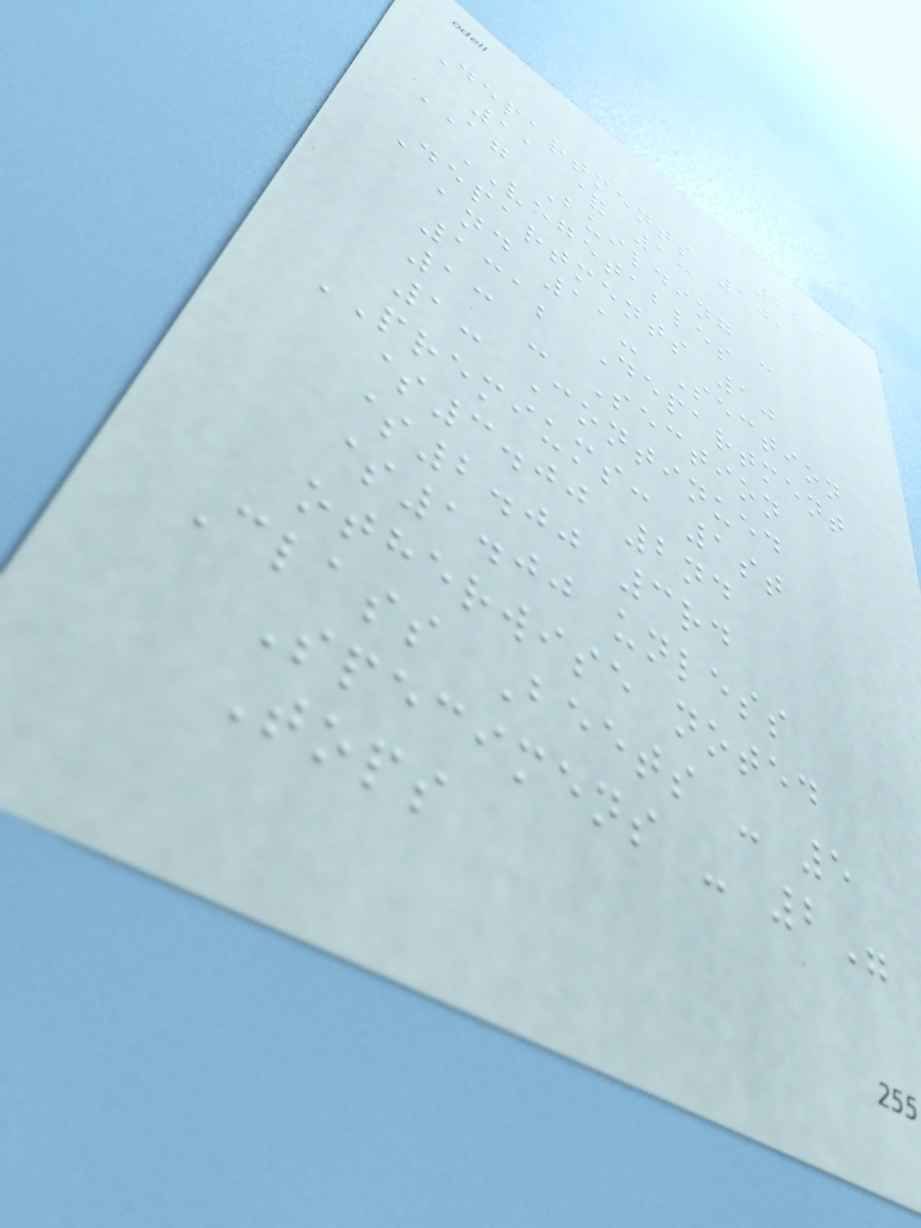220
Departments 10,
11 & 13
AG Building -
VEGETABLES
Departments 10
and 11- Section
131; Department
13 - Section
1: Continued
PREMIUMS: 1st
$3.00 2nd
$2.00 3rd
$1.00 unless
otherwise noted
Class Beets - 5
Specimens - 2"
Tops
